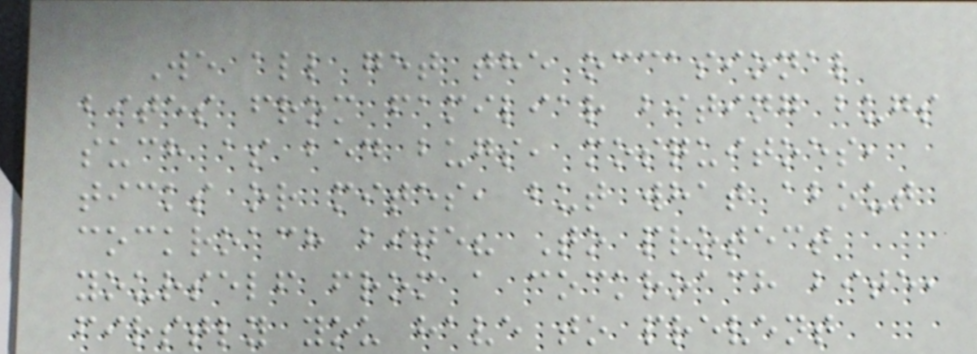We all get the occasional
bites from familiar biting bugs
such as bed bugs, mosquitoes,
ticks or mites, but what about
cockroach bite? To protect
yourself from a cockroach bite,
firstly you have to prevent
